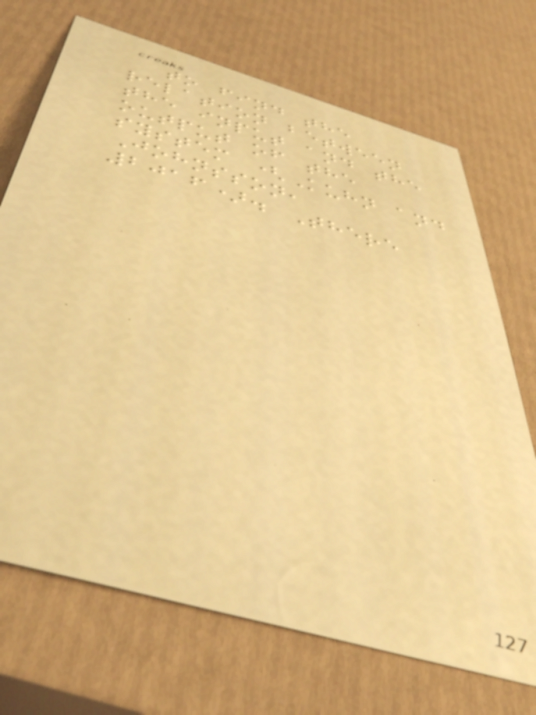to find the
relation between
the input and the
output of the
system (Kuhn and
Johnsson,
2016). There
